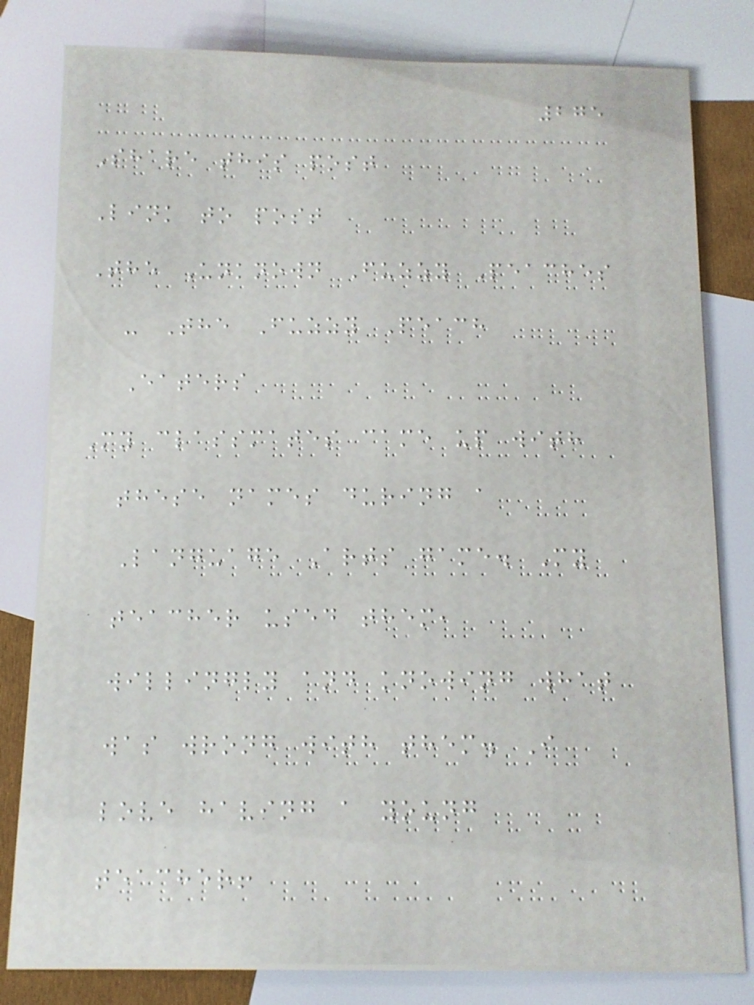275
Share this post
Link to post
The Unknown Fuzzy Peaches
- The Fuzzy Peach
Eaters
My classmates came up with
these names during a
Language Arts game. My
teacher used them,
willingly and knowing what
was wrong with them. I
love having a young
teacher!
